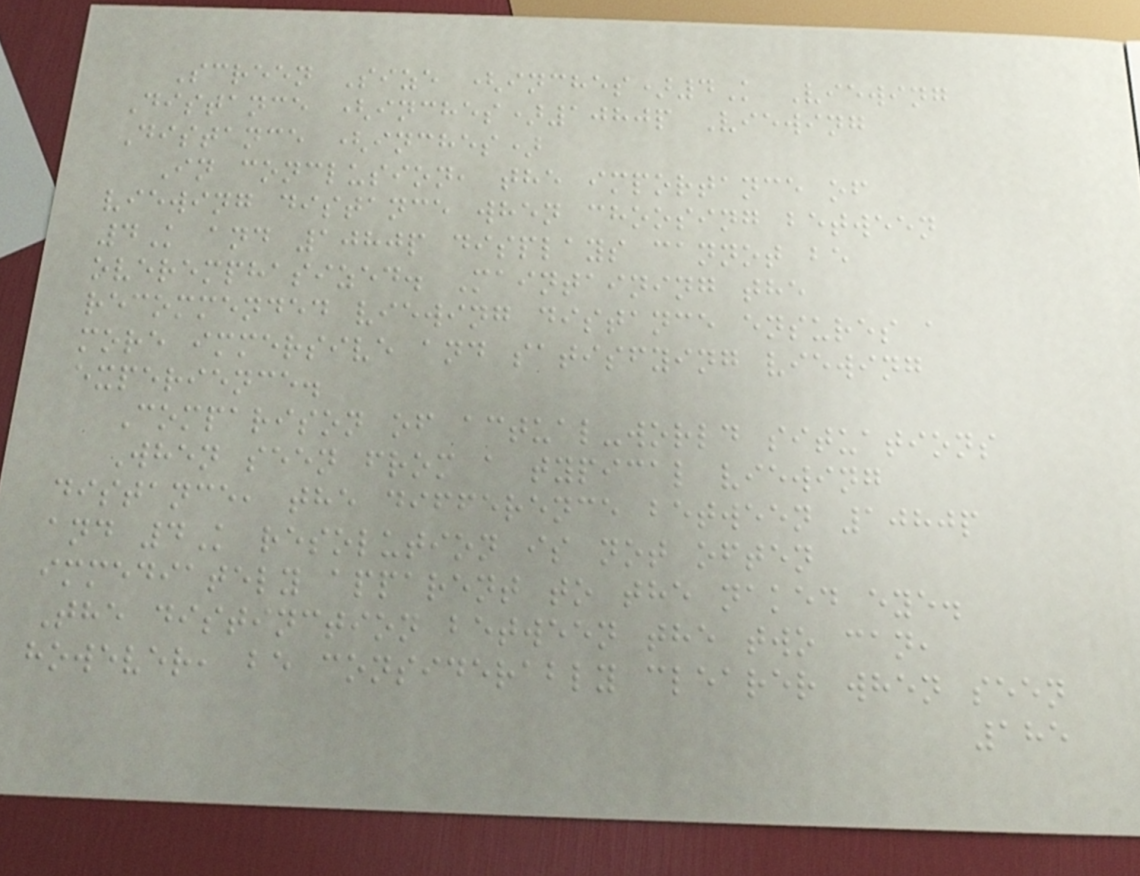Screen Size (inches)4K Viewing
Distance (inches)1080p Viewing
Distance (inches)
In conclusion, the importance of
viewing distance when choosing between
4K and 1080p displays cannot be
overemphasized. Maintaining the
recommended viewing distance ensures a
more immersive and satisfying viewing
experience.
Comparison of actual-world situations
When seen from a typical viewing
distance, the difference between 1080p
and 4K resolution is not often
immediately apparent to the naked eye.
The distinction between the two can,
however, be considerably clearer when seen
185
